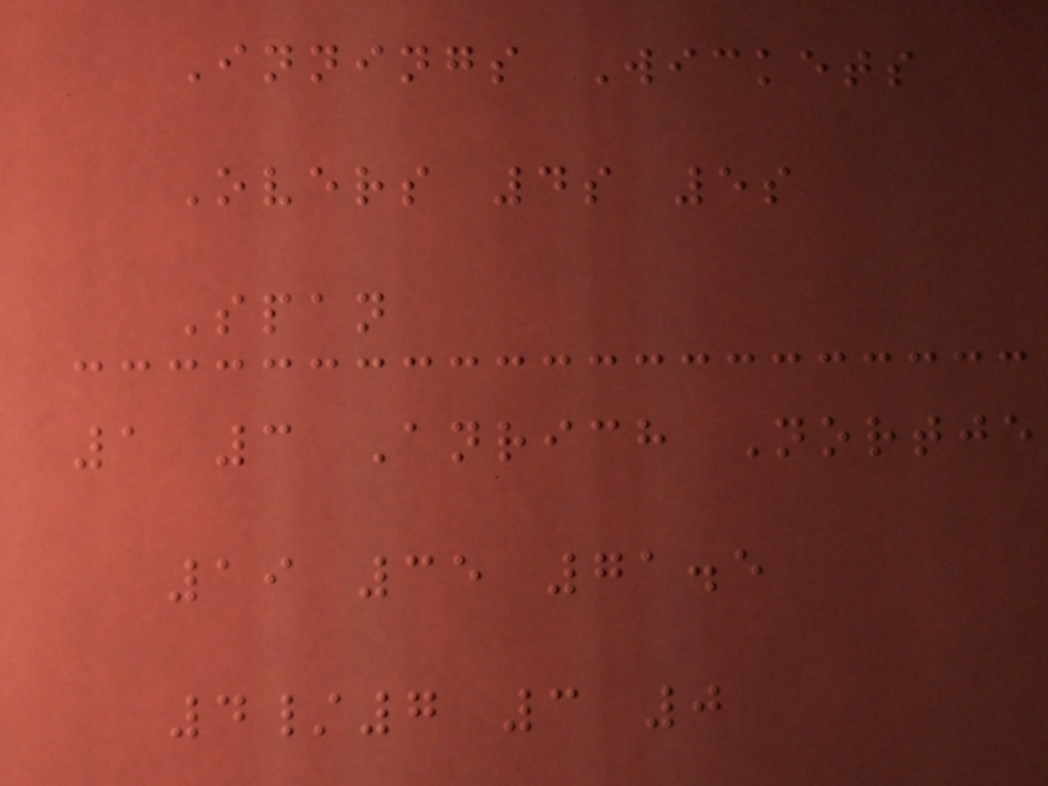Innings Wickets
Overs 4s 5s
Span
1 3 Anrich Nortje
19 35 71.5
4/7 3 0
